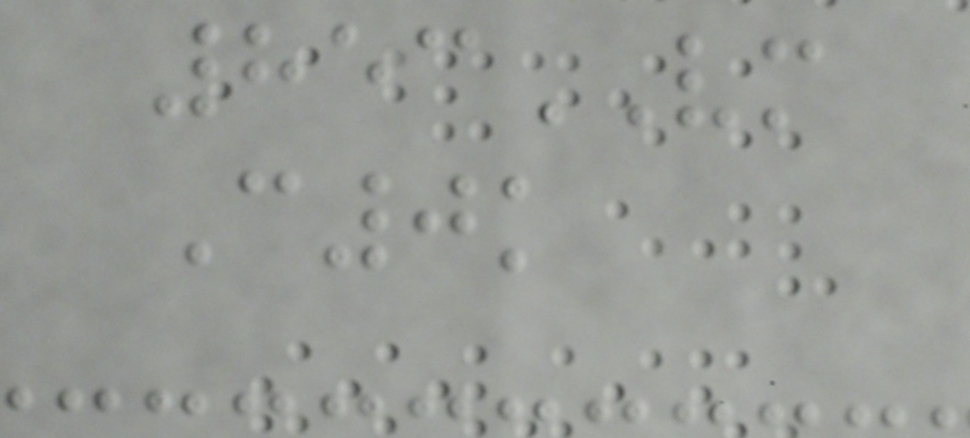853VM
C0k
